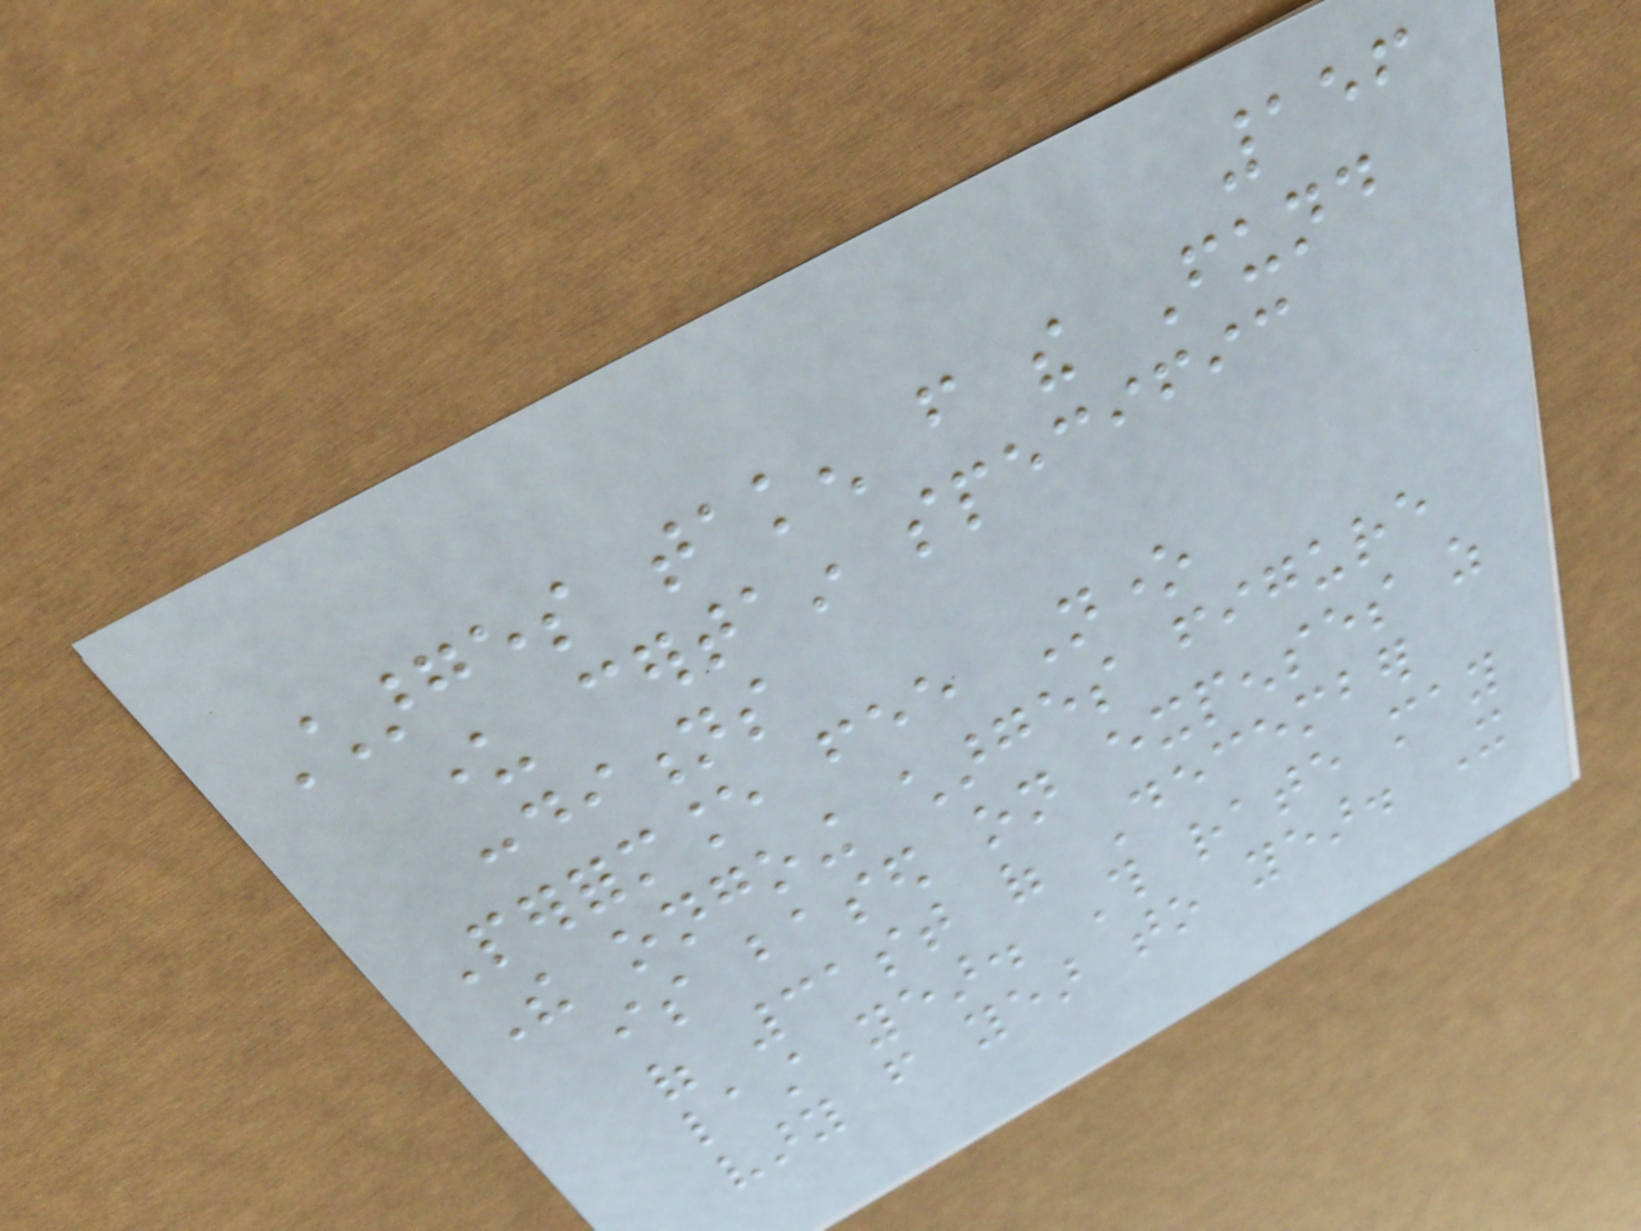156
Charges taken from the Fund
under certain specific
conditions
Performance fee None
The ongoing charges figure
is based on expenses as
of 31st of December
last year. This rate may
vary from year to year. It
